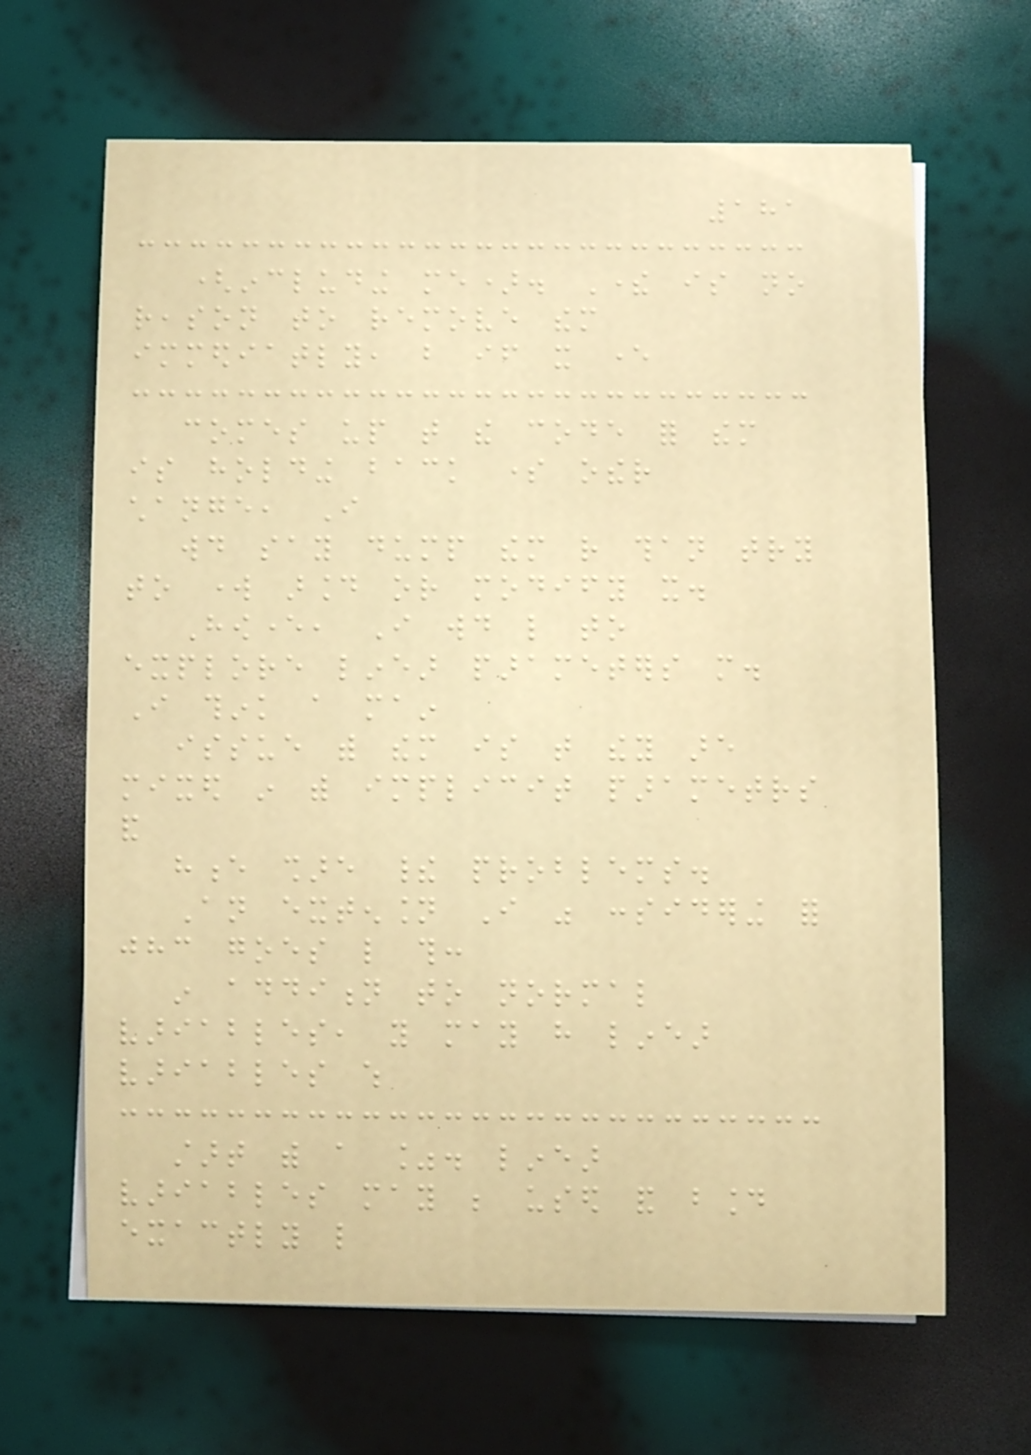181
(including me). There is no
reason to remove them
immediatly, but if it ever
comes up that the code for them
is holding back some other
change, I
would say dump them rather than try
to work around or modify it.
However, I would like to
explore linear parameters more.
I think a main
issue with them is that they are
mixed in with implicit parametrs
and
hence share their problems.
An extension I was considering for
jhc goes like this:
in addition to normal
variables, you may have linear
variables which
start with a %. linear
variables may be used and bound
exactly like
